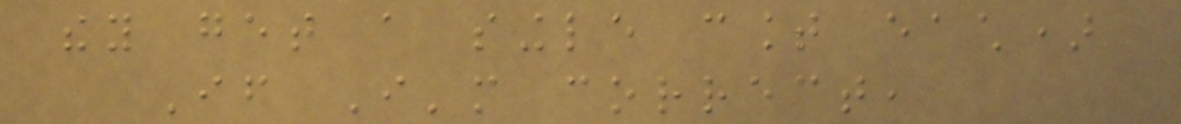they get a single count each)
If I'm correct,
